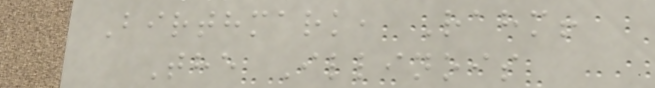Birthmark, Rahm!
The Illinois
